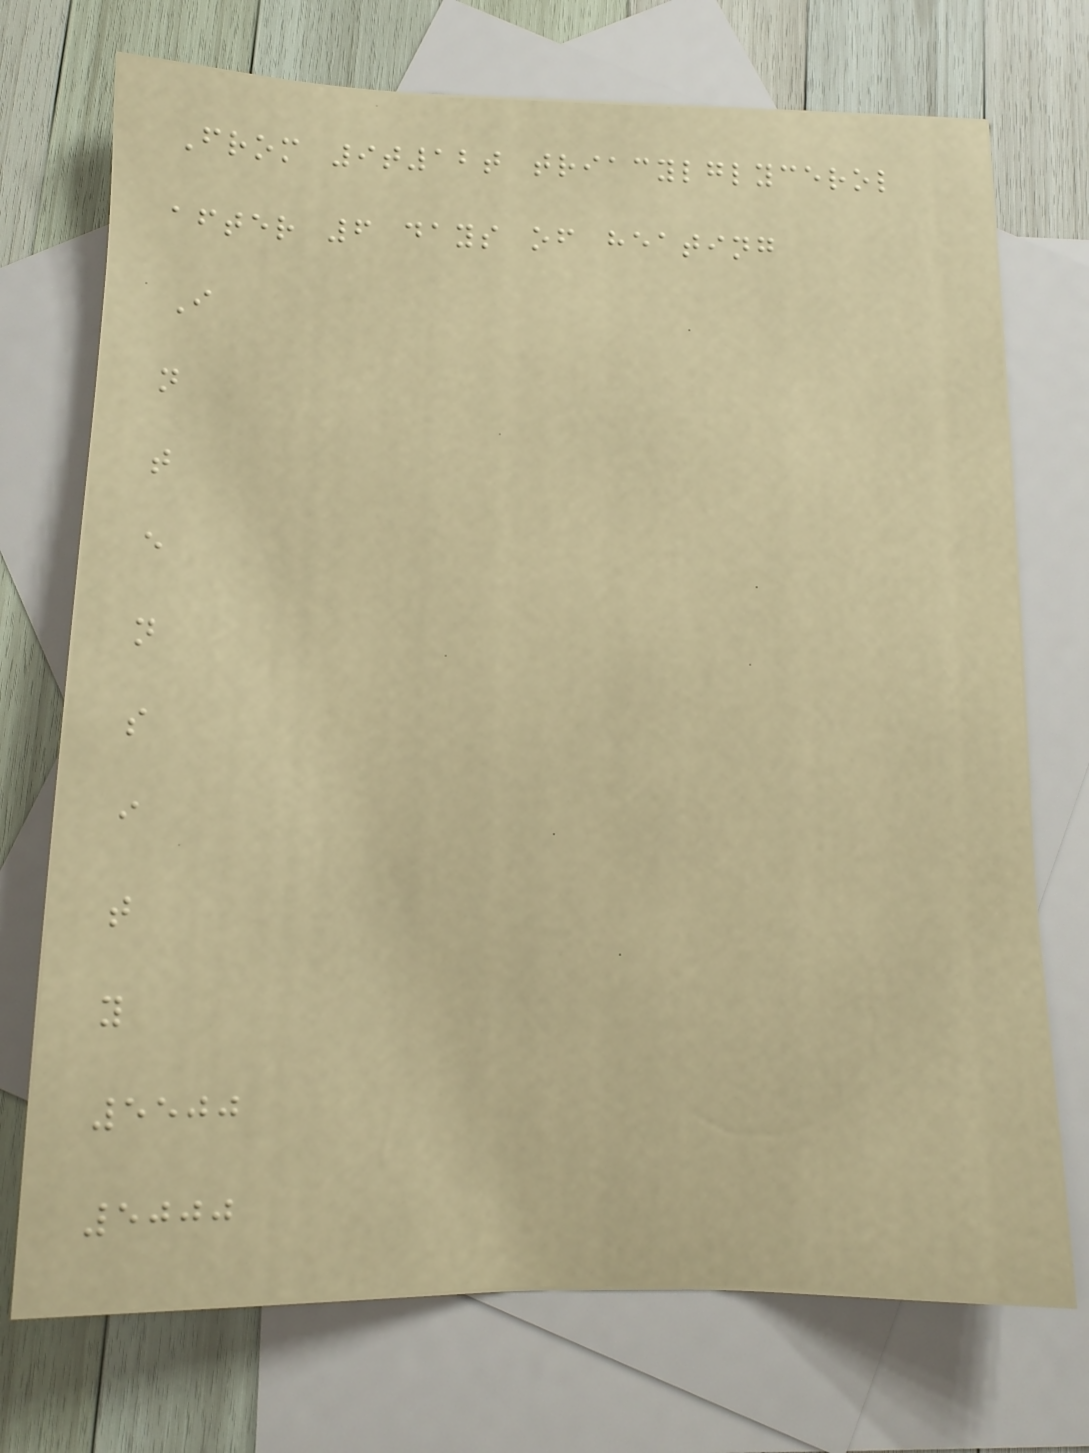From 9t12t triacylglycerol
after 6 days of heating
I
n
t
e
n
s
i
t
y
5500
5000
